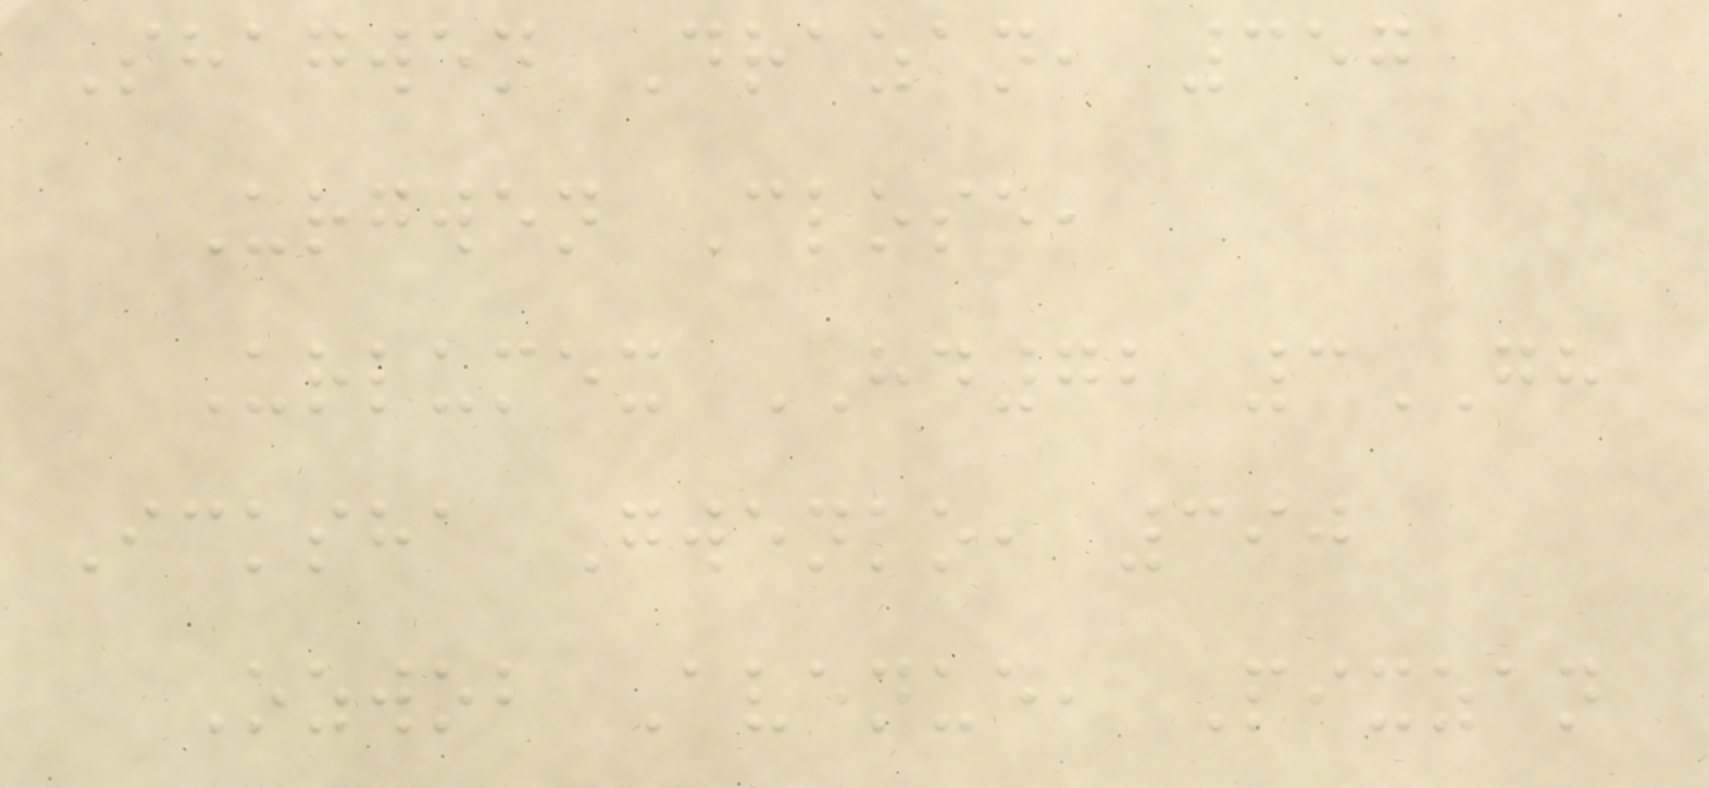Shagwen Drazan, 357
Urgwen Close,
Urlumex HD72 3GH
Icksha Gwenko, 390
Ozwob Avenue, Pixzan
